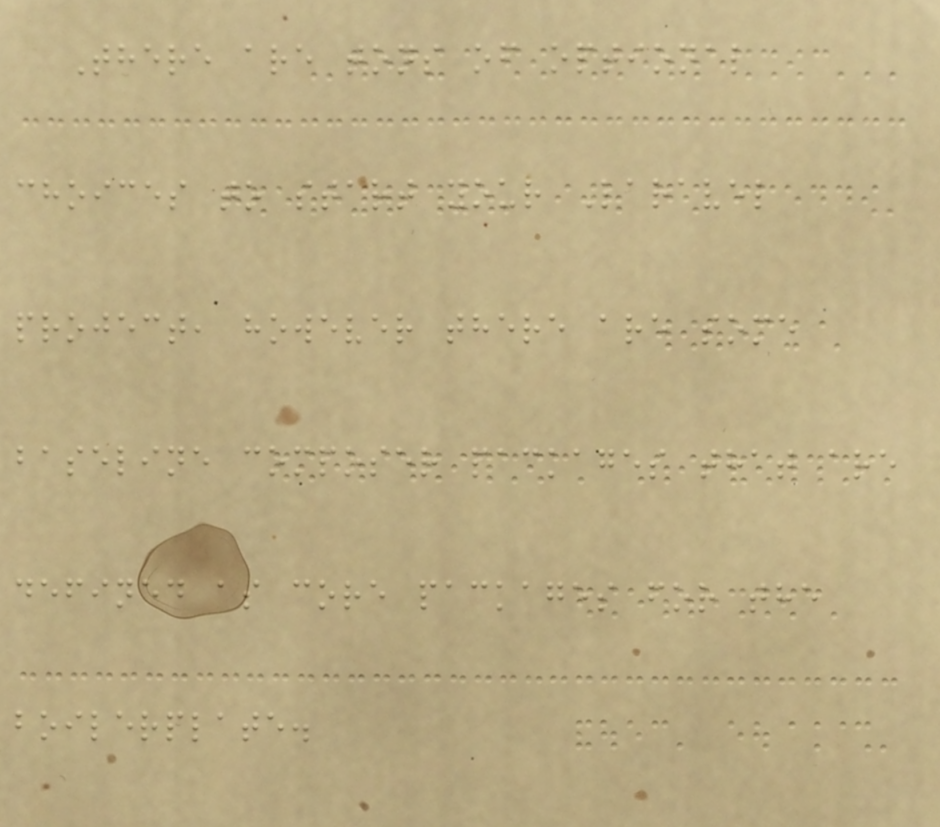There are tons of optional
choices to start your Laravel
project, however there are some
baseline composer packages that are
defined as core packages for the
boilerplate.
